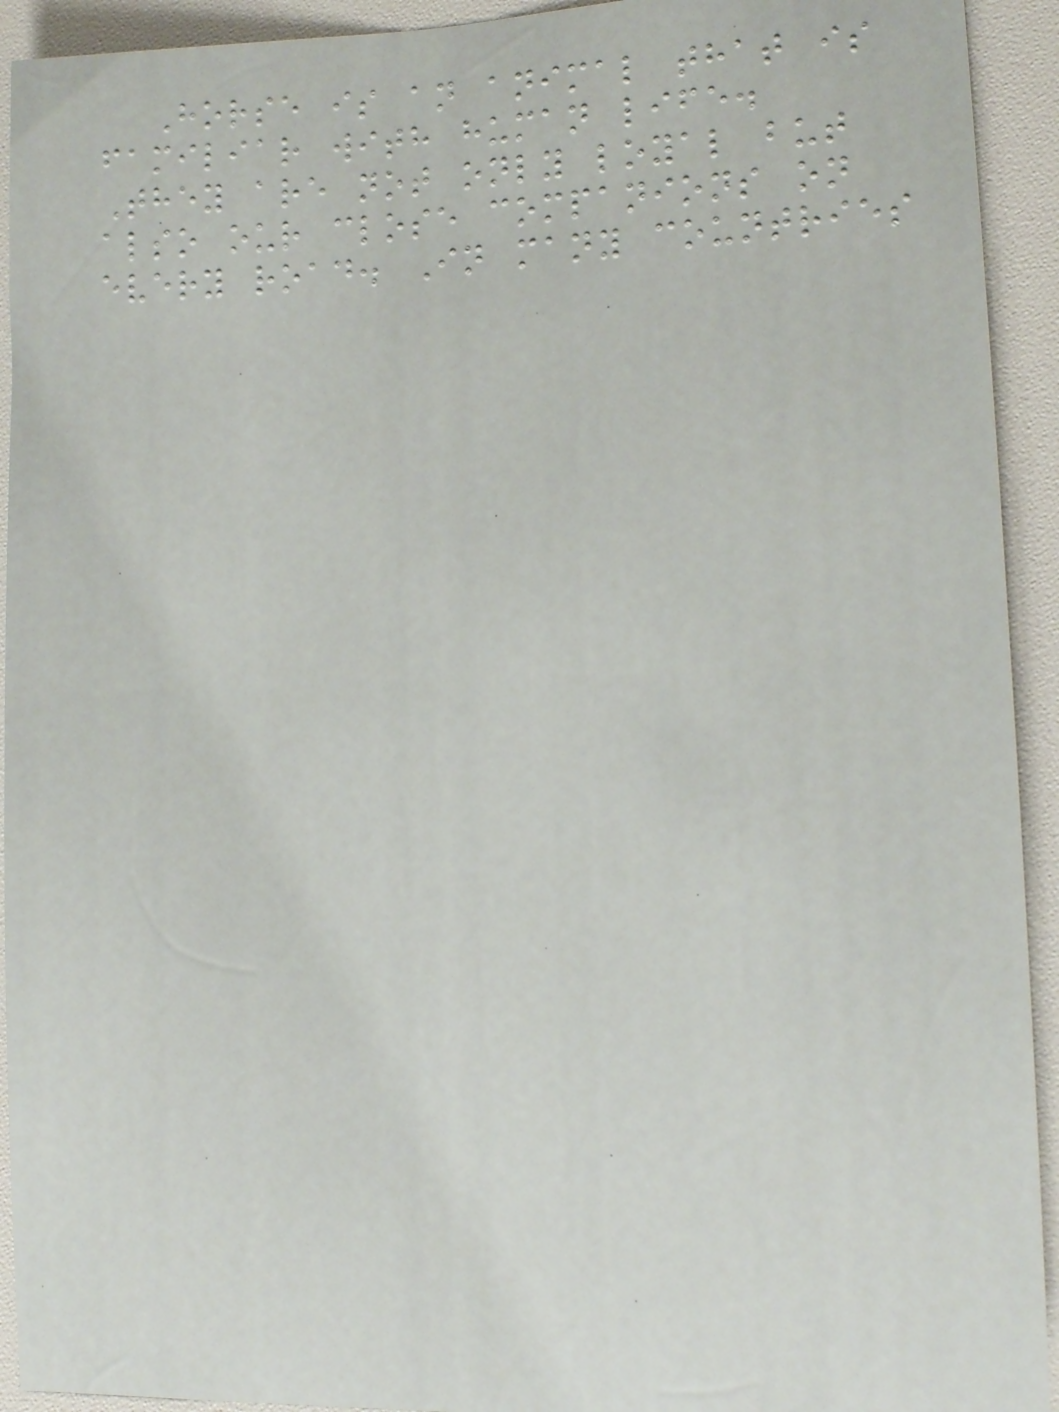Horse is an animal that is
familiar with human life.
They are not only loyal but
also our close companions on
every road. In many countries
